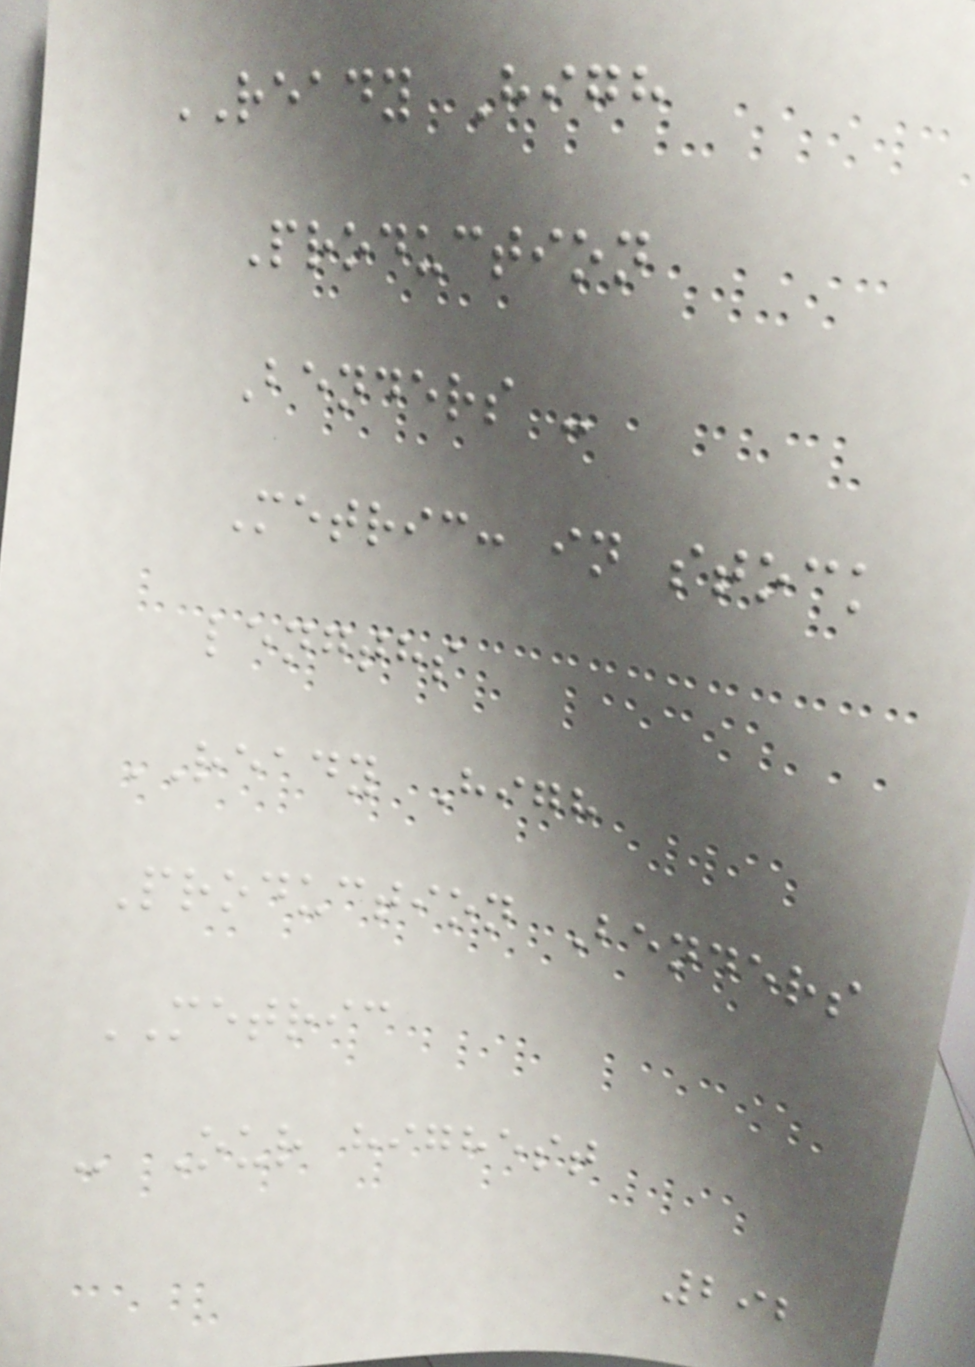READY High
Production
Benders -
Metric: in stock
lengths
READY High
Production Benders
METRIC
- Our highest
292
